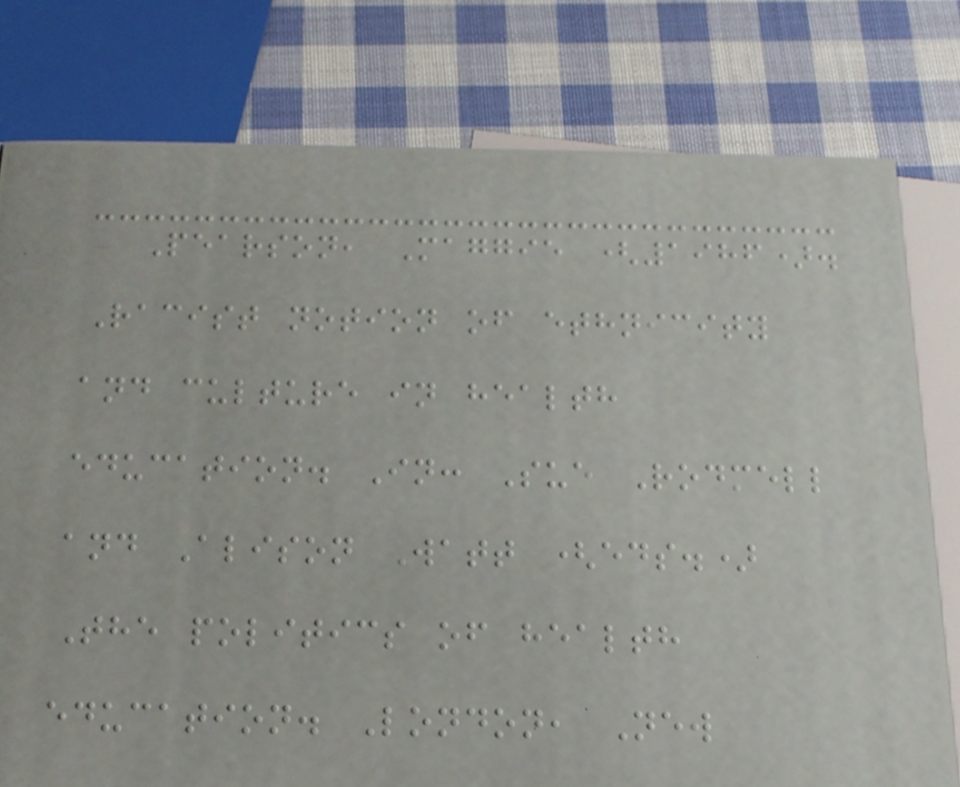Pearson, Maggie (1986).
Racist notion of ethnicity
and culture in health
education. In: Sue Rodmell
and Alison Watt (eds.)
The politics of health
education. London, New
